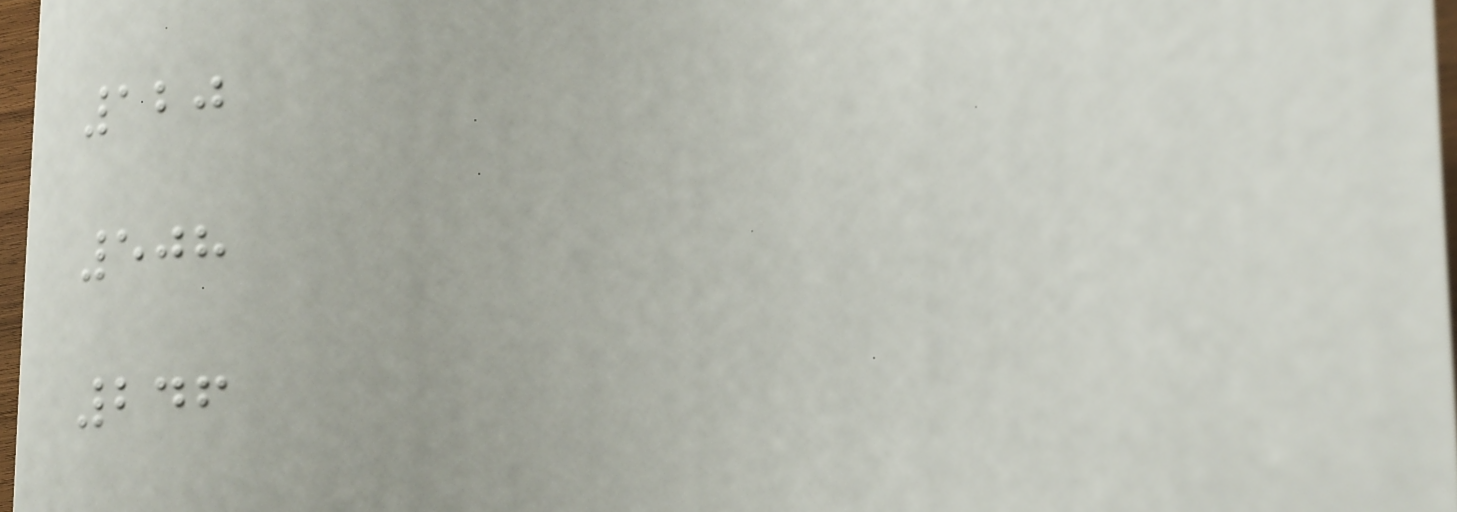120
508
246
